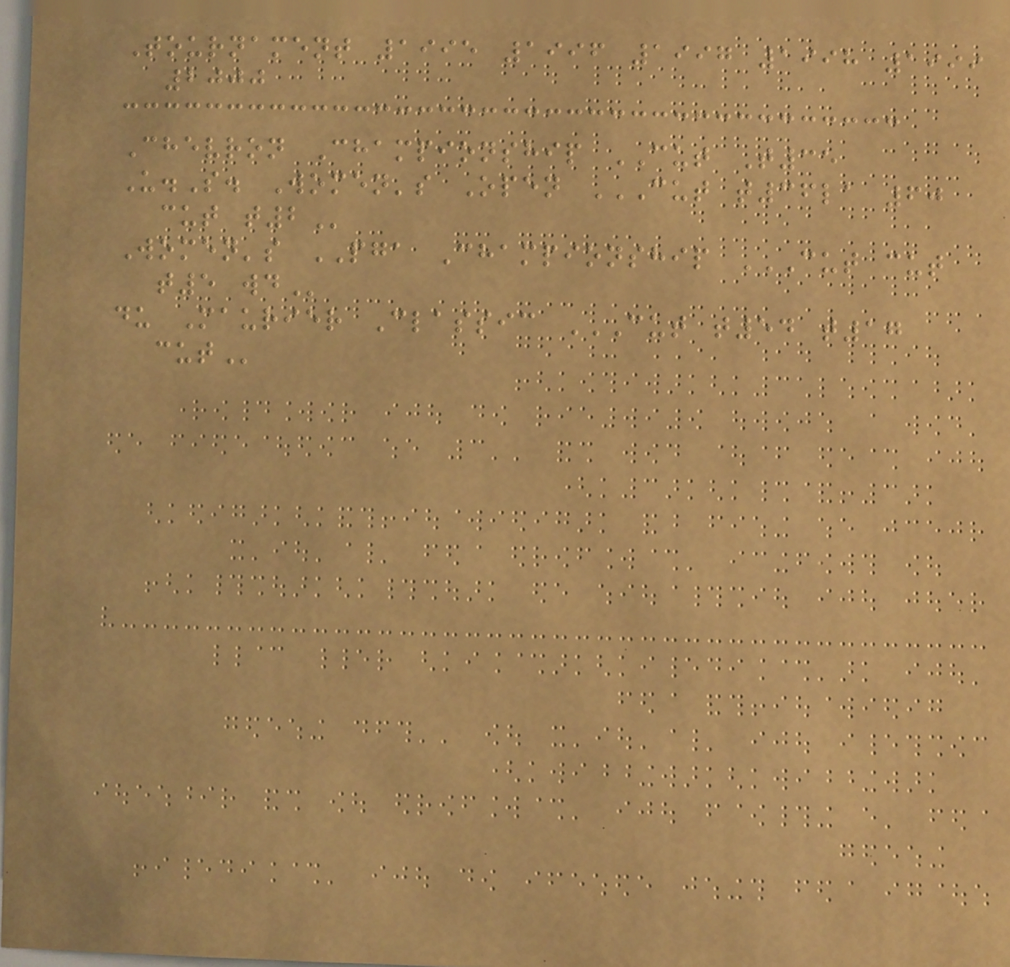Tournament 1995 1996 1997 1998 1999
2000
Chevron Championship CUT T35
U.S. Women's Open CUT T36LA 60
CUT T2
Women's PGA Championship CUT CUT
T5 WD
du Maurier Classic CUT T54 T17
CUT
